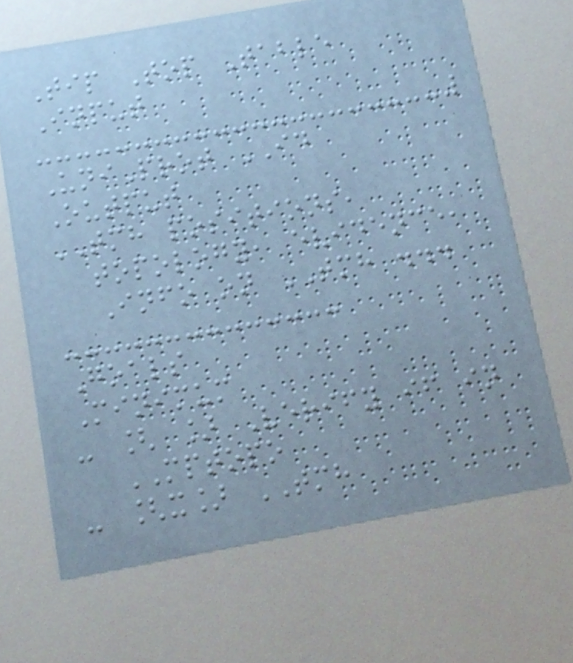Tip Top Table
Input
UniProt ID
Output
TMH positions,
topology, evidence,
Info on TMH ...
Goals
Minimum
- [ ] Verify if in
MPTOPO
- [x] TMH
